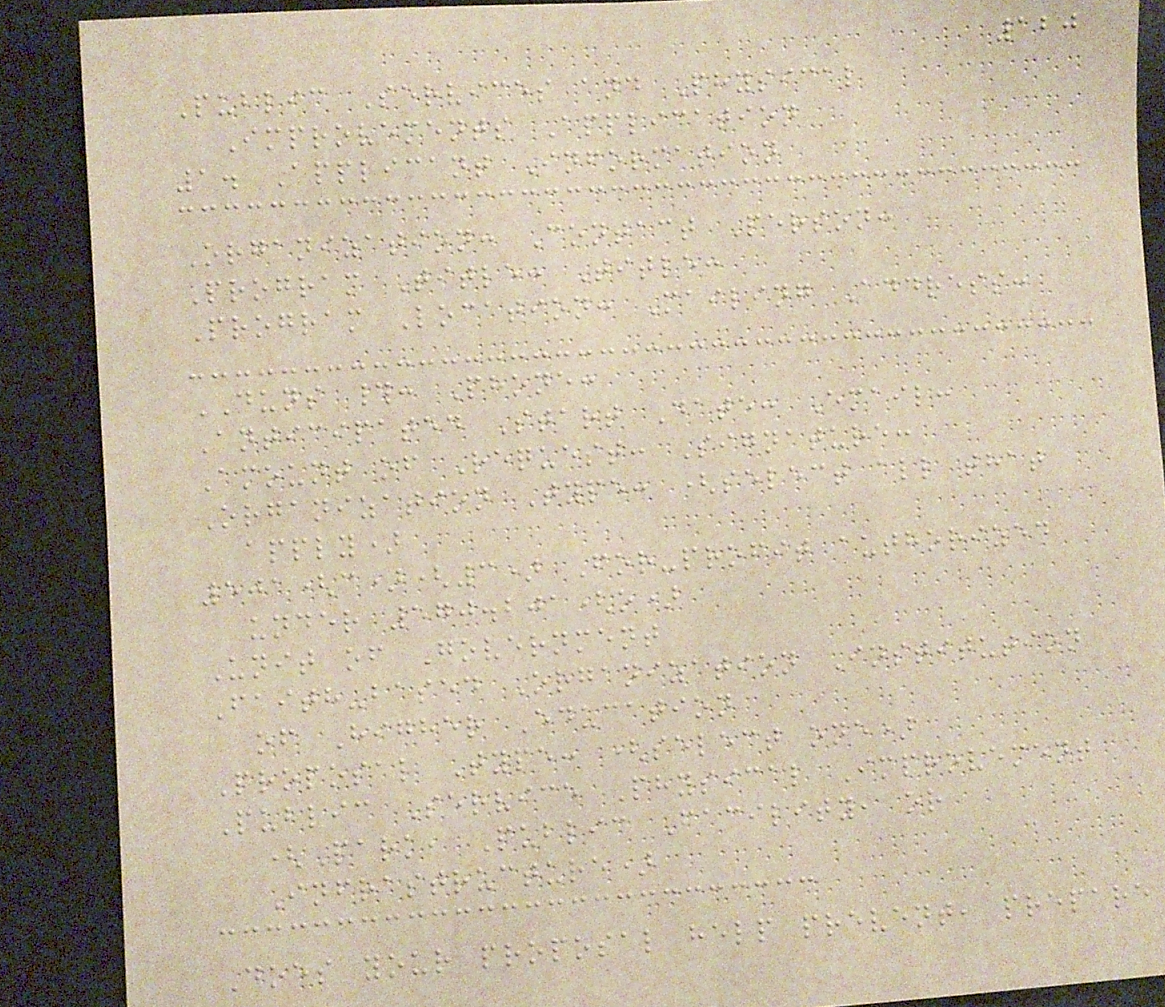120
Public Services and Physical
Improvements Application
1. Applicant Information
Organization: Contact Person:
Program Title: Title:
Program Location: Mailing Address:
DUNS #: Phone:
Anticipated Start Date: Email:
Amount of Request: Signature:
Organization Type: (select all that
apply)
501(c)(3) For-profit authorized
under 570.201(o)
Unit of Government
Faith-based Organization Institution
of Higher Education
Proposal Type: (select one)
Public Service Physical Improvement
(Park, Public Facility, or
Infrastructure)
Does your proposal help prevent, prepare
